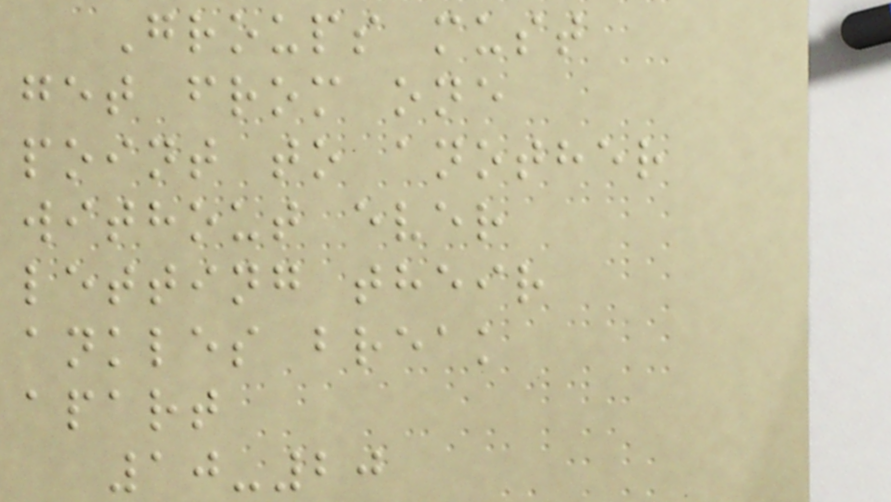Groups must
get from one
point to another
without ever
letting their
ankles break
apart
10-20
